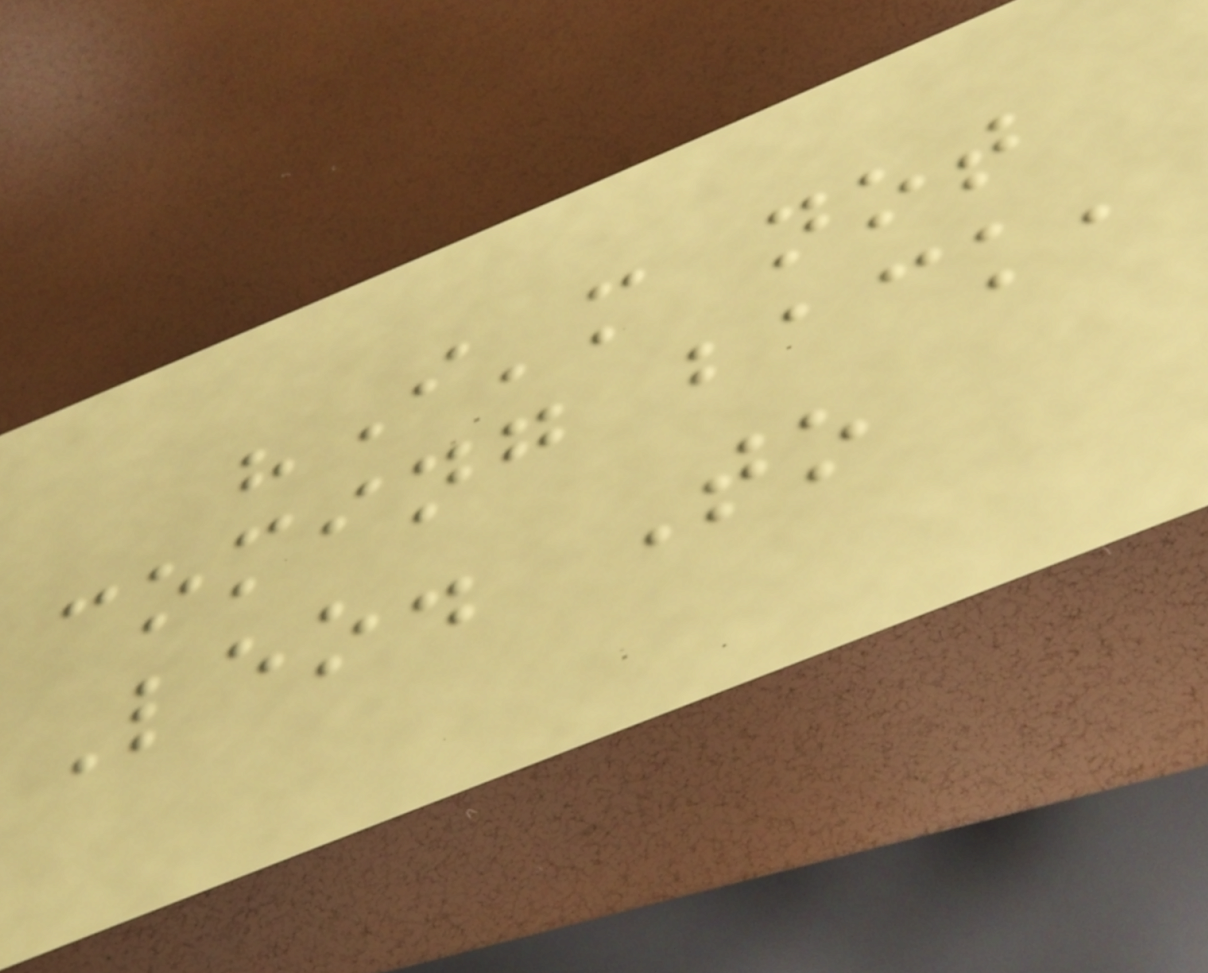"I'm not
coming back,
Leo. To
